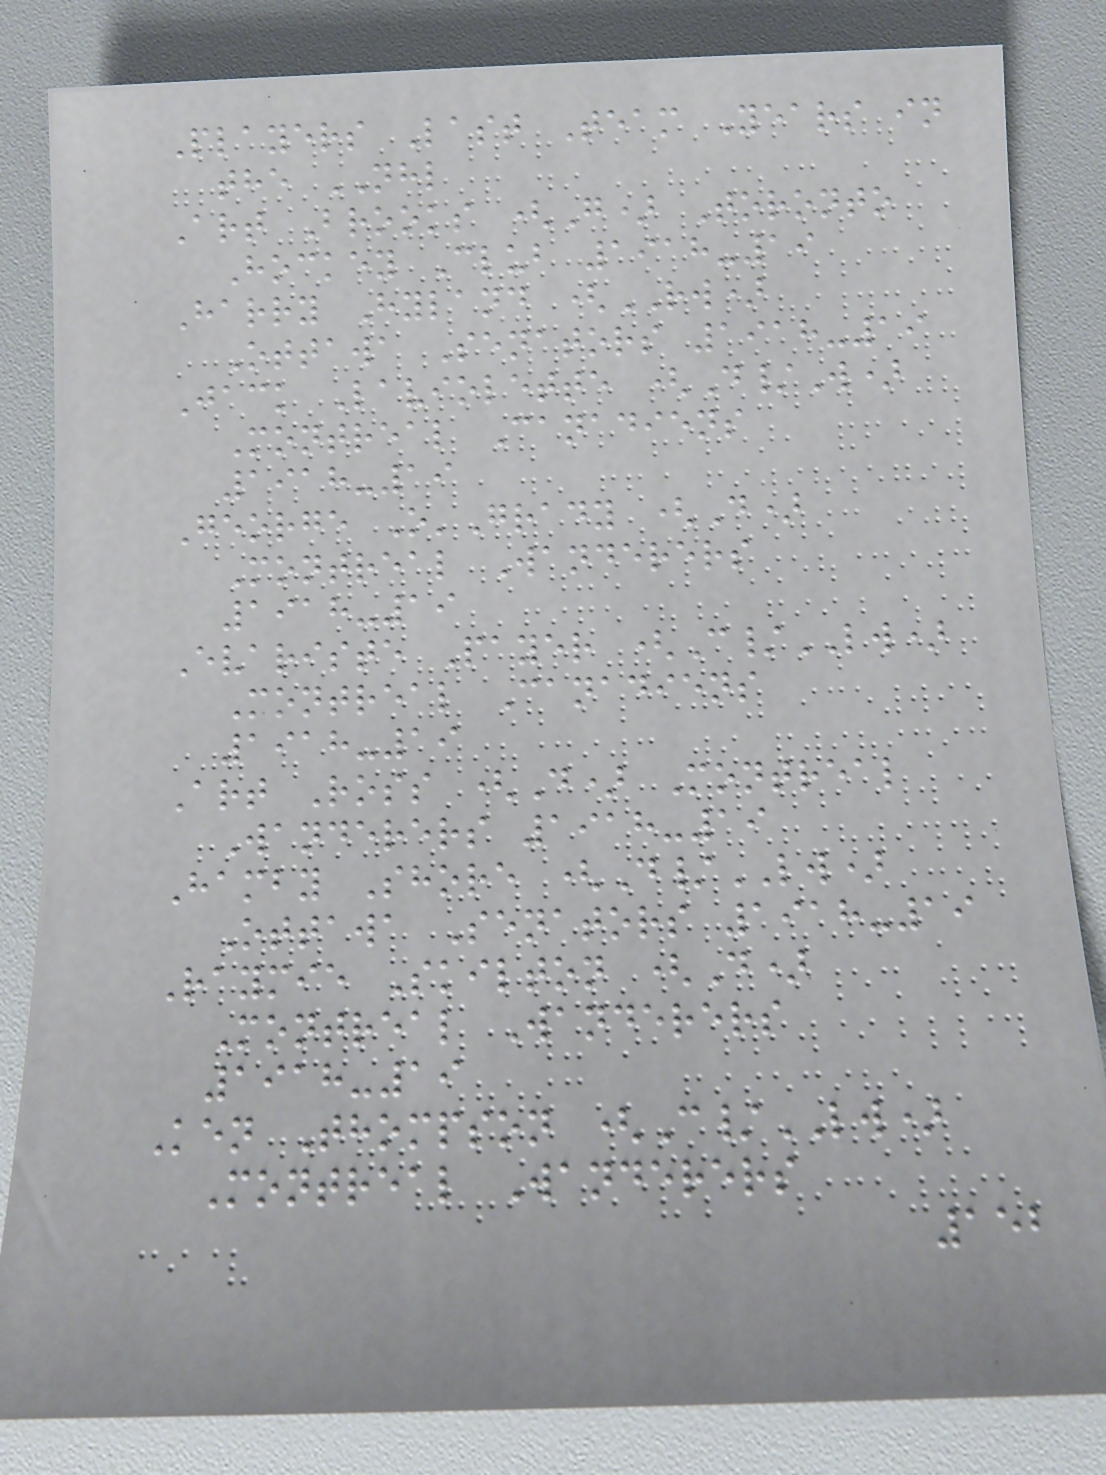Players Last Team Years in
the NHL
Art Brooks (G) Toronto
Hockey Club 1918-19
Harry Hyland (RW)
Ottawa Senators 1918-19
Jack Laviolette (D/W)
Montreal Canadiens
1918-19
George O'Grady (D)
Montreal Wanderers
1918-19
Evariste Payer (C/LW)
Montreal Canadiens
1918-19
Art Ross (D) Montreal
Wanderers 1918-19
Hamby Shore (D/LW)
Ottawa Senators 1918-19
Raymie Skilton (D)
Montreal Wanderers
1918-19
Ken Thompson (C/LW)
Montreal Wanderers
152
